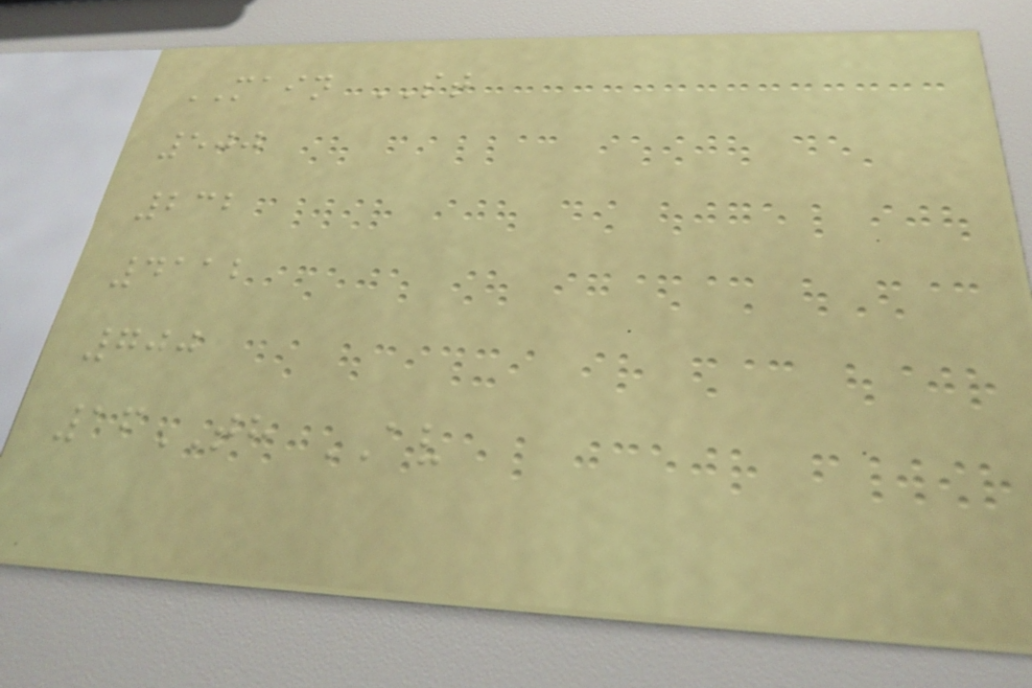MAIN ST
500
232
4112
700
16TH AV
